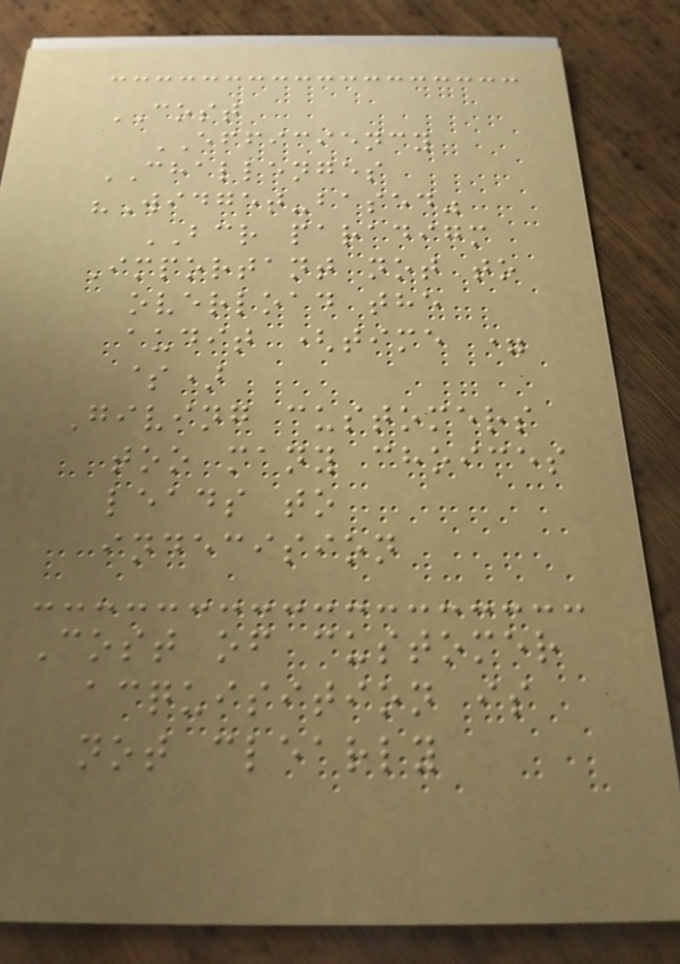COST
EFFICIENCY
CHALLENGES
"Widget-based"
BCR paradigm
Important not to
overload the
audit (time =
$)
Giving customers
too many choices
leads to
indecision
Cost of customer
acquisition is
not clearly
